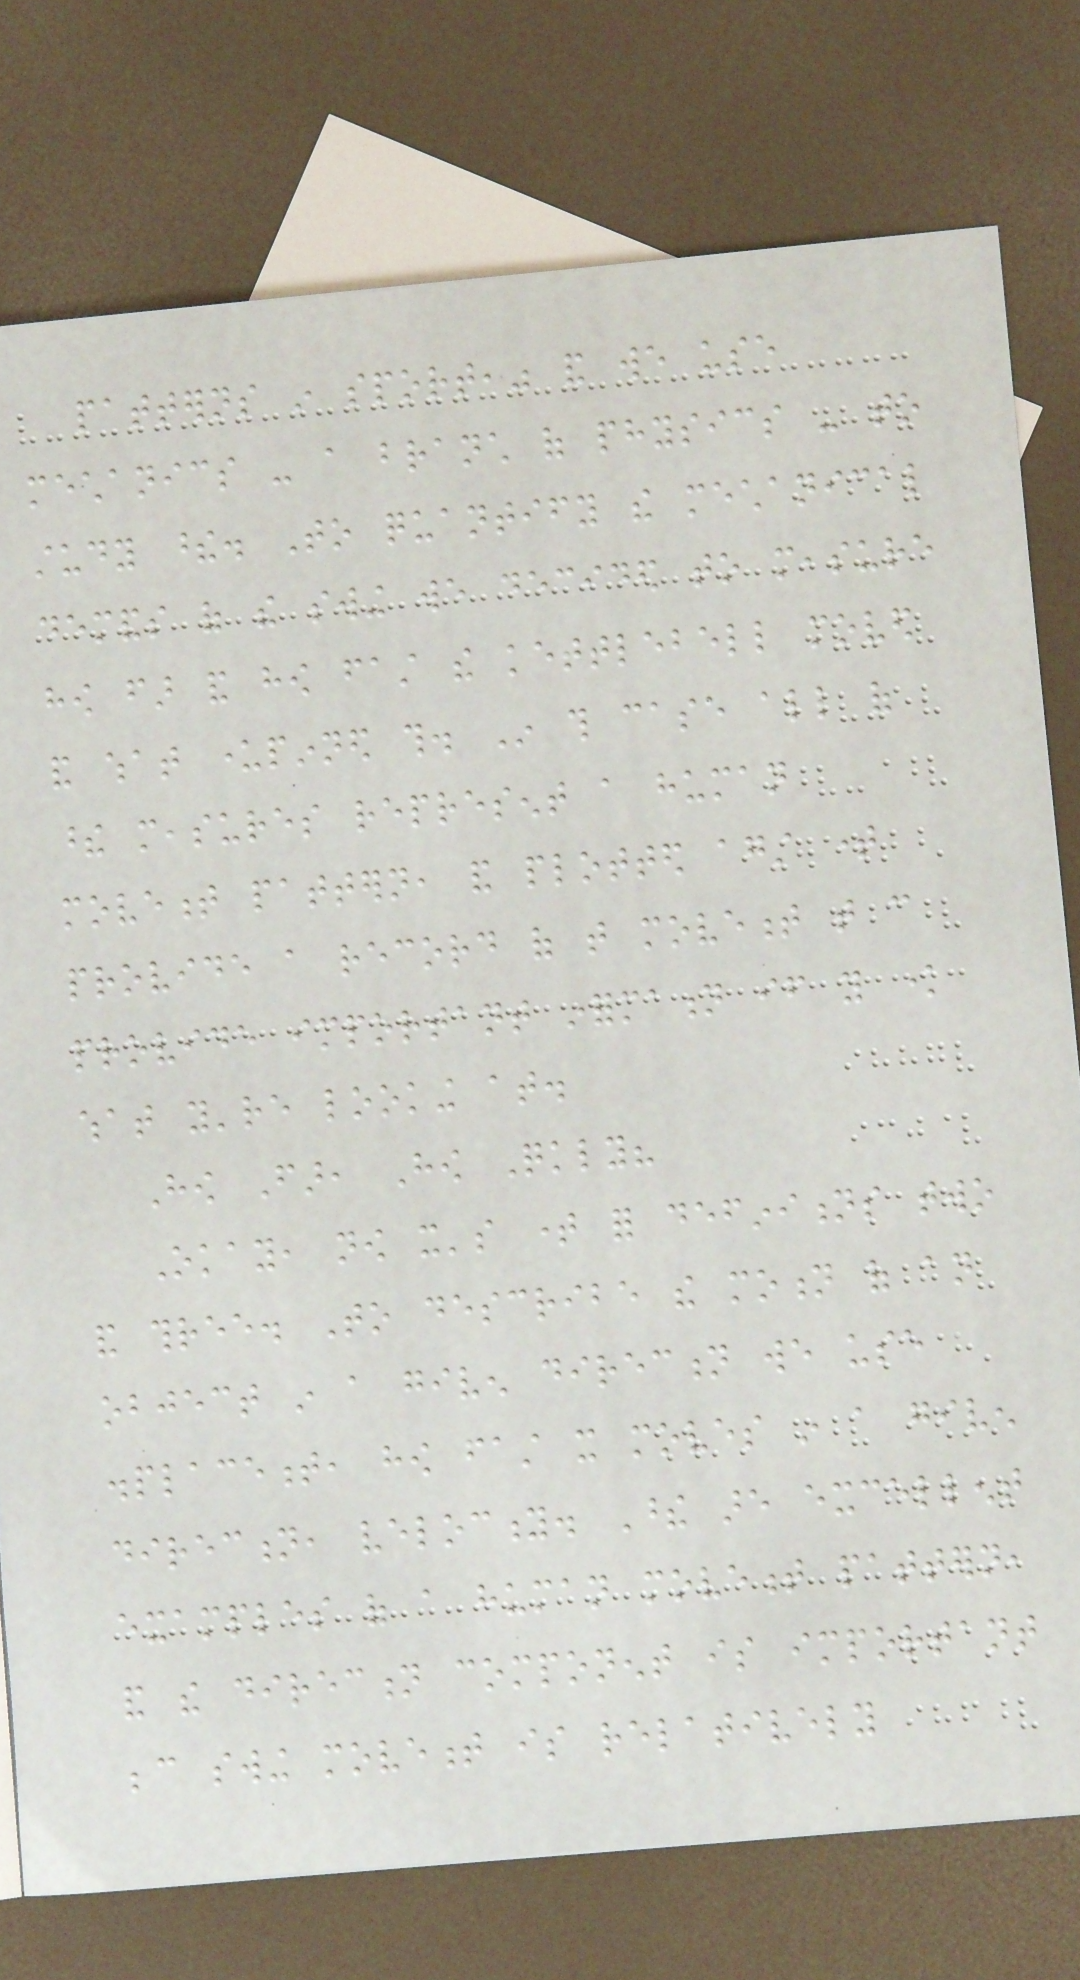patterns in sport," and we use
mechanics - a branch of physics - to
study these. To quantify the mechanical
demands of the swing we decided to measure
how far and how fast the kettlebell moved
and what underpinned this. In this case all of
these measures represent a human
movement pattern, and plotted against time
provide a record of that movement that can
provide important information if you know
what you're looking at.
How Far, How Quickly?
Okay, now it's time for definitions two
and three. To describe the motion of an
object in a given direction we use
displacement, how fast it moves in a given
direction, velocity. These are excellent
examples of a human movement pattern,
and the direction component is important
because swing movement is relatively
